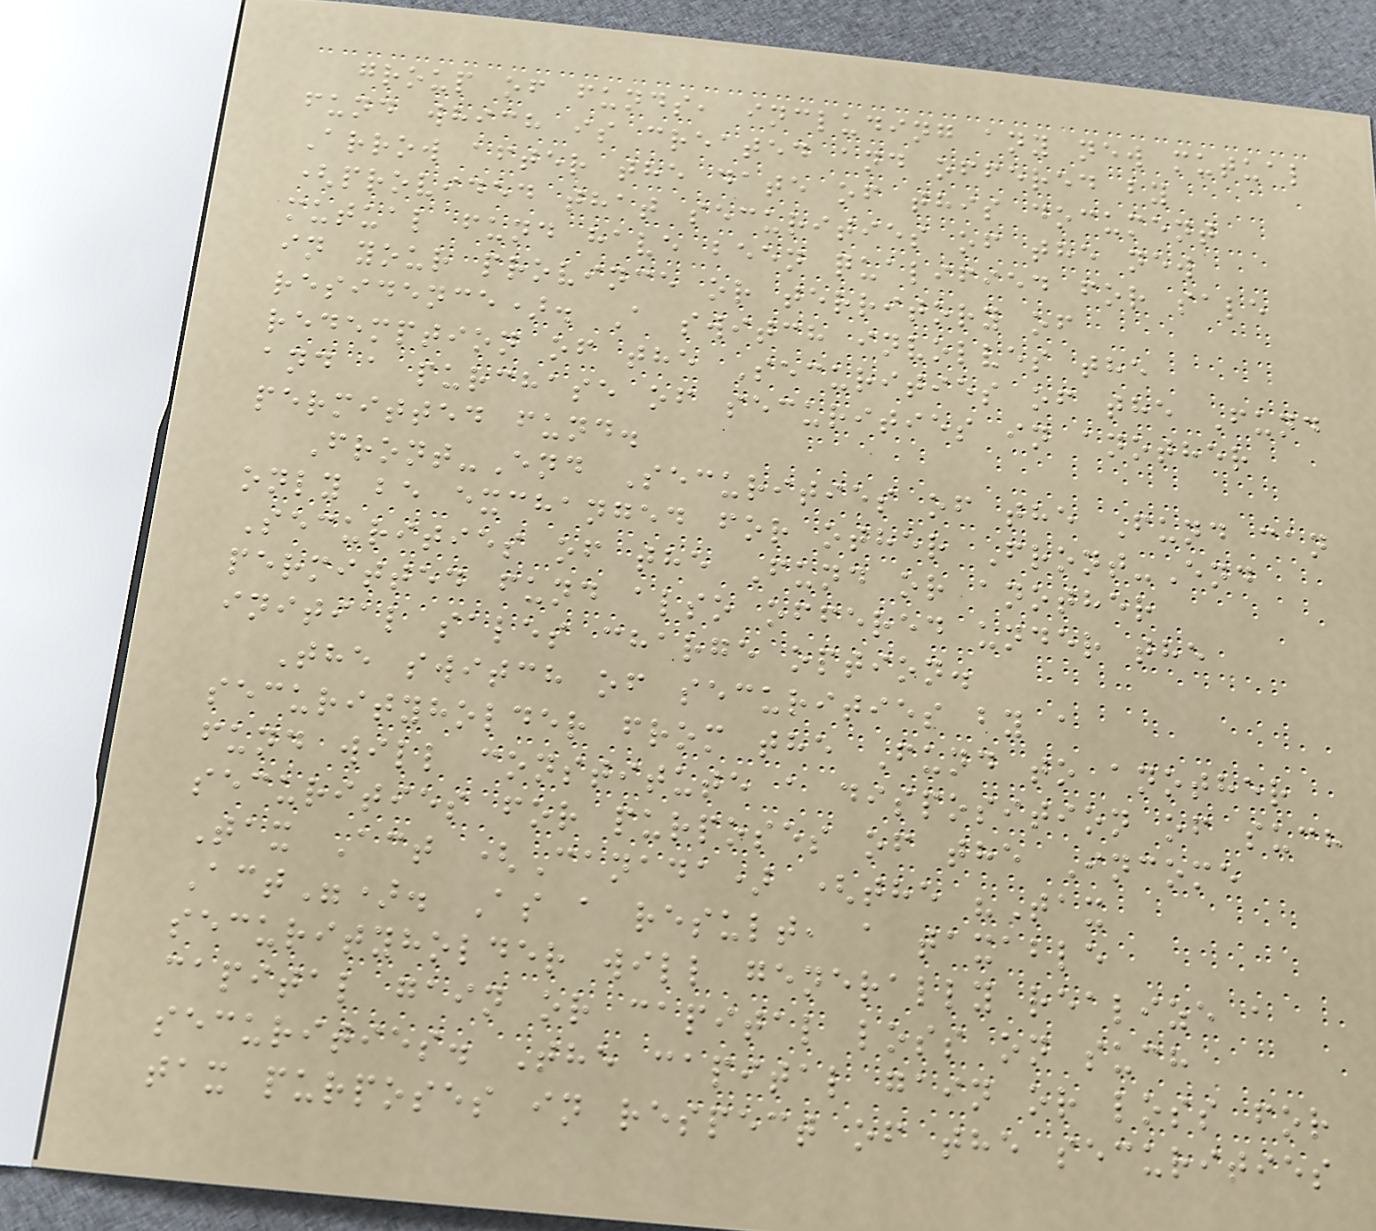group of funds, including any new mutual
fund which is created and offered by
Arrow after the date of this document
(provided that securities of the new
mutual fund have been qualified for sale
in your province or territory of
residence). A switch involves the
redemption of the Securities of the Fund
and a purchase of securities in another
permitted fund.
Front-End Securities of the Fund can
only be exchanged for other Front-End
Securities of the Fund or another
permitted fund also offered under the
initial sales charge option.
The switch of securities by a
securityholder from the Fund to another
fund will constitute a disposition of such
securities for purposes of the Income
Tax Act (Canada) (the "Tax
Act"). As a result, a taxable
securityholder will generally realize a
capital gain or capital loss on such
securities. The capital gain or loss for
tax purposes in respect of the securities
